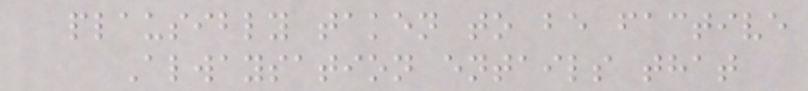plausibly taken to be factive
Alwaysation entails that
